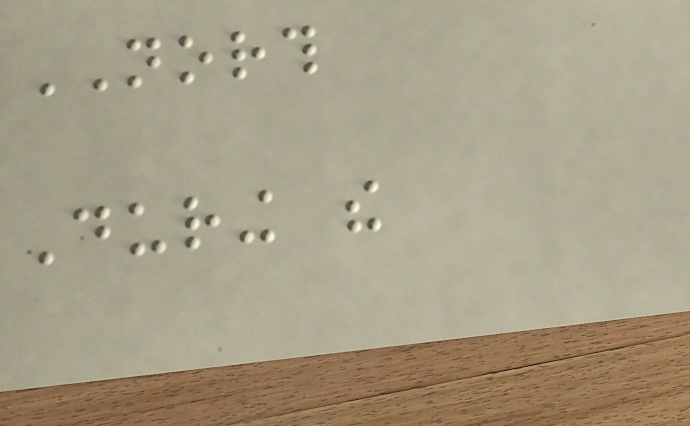NORTH
During the
